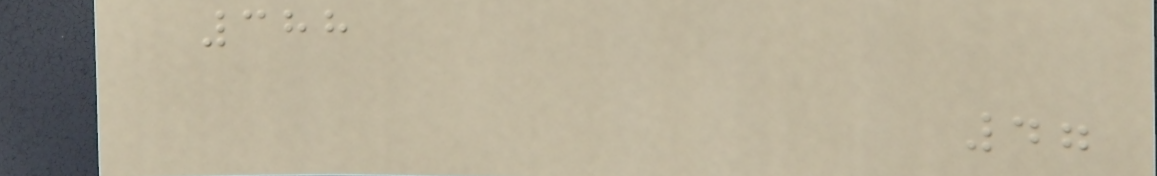388
47
